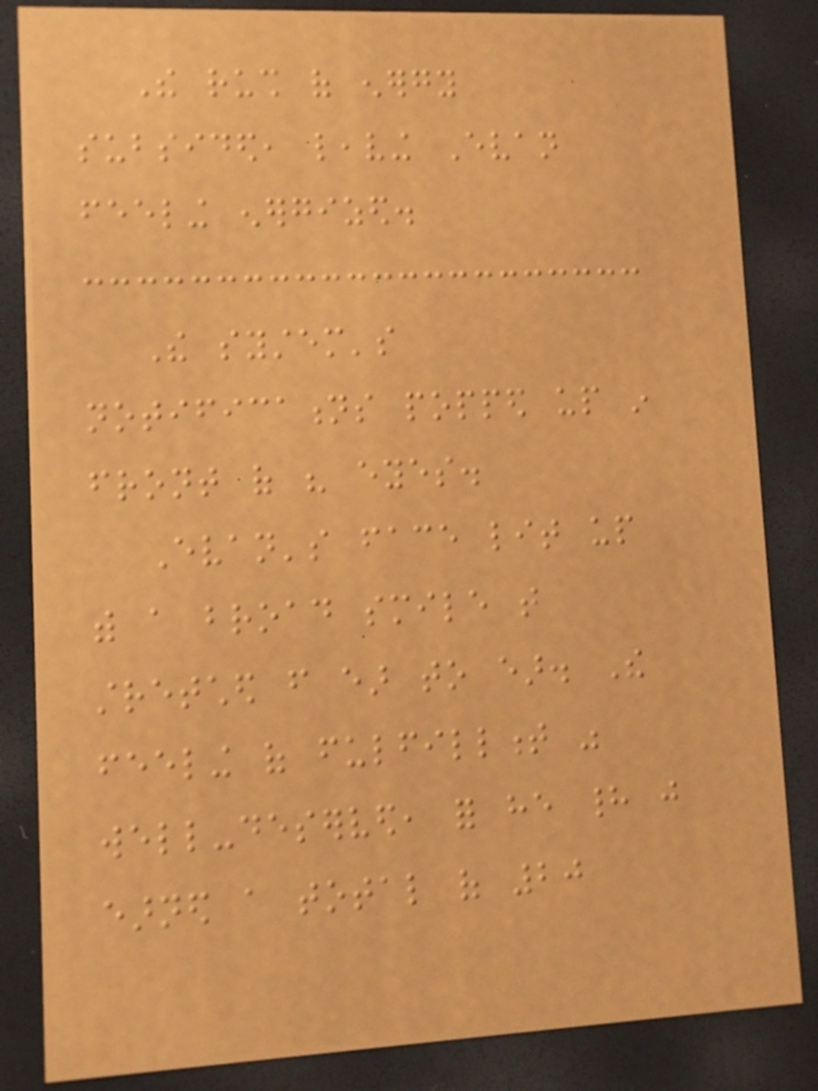The rush of energy
subsided, leaving Evan
feeling energized.
The system's
notifications popped up in
front of his eyes.
Evan's face lit up
with a broad smile that
stretched from ear to ear. The
feeling of fulfillment was
well-deserved, for he had just
earned a total of 20
